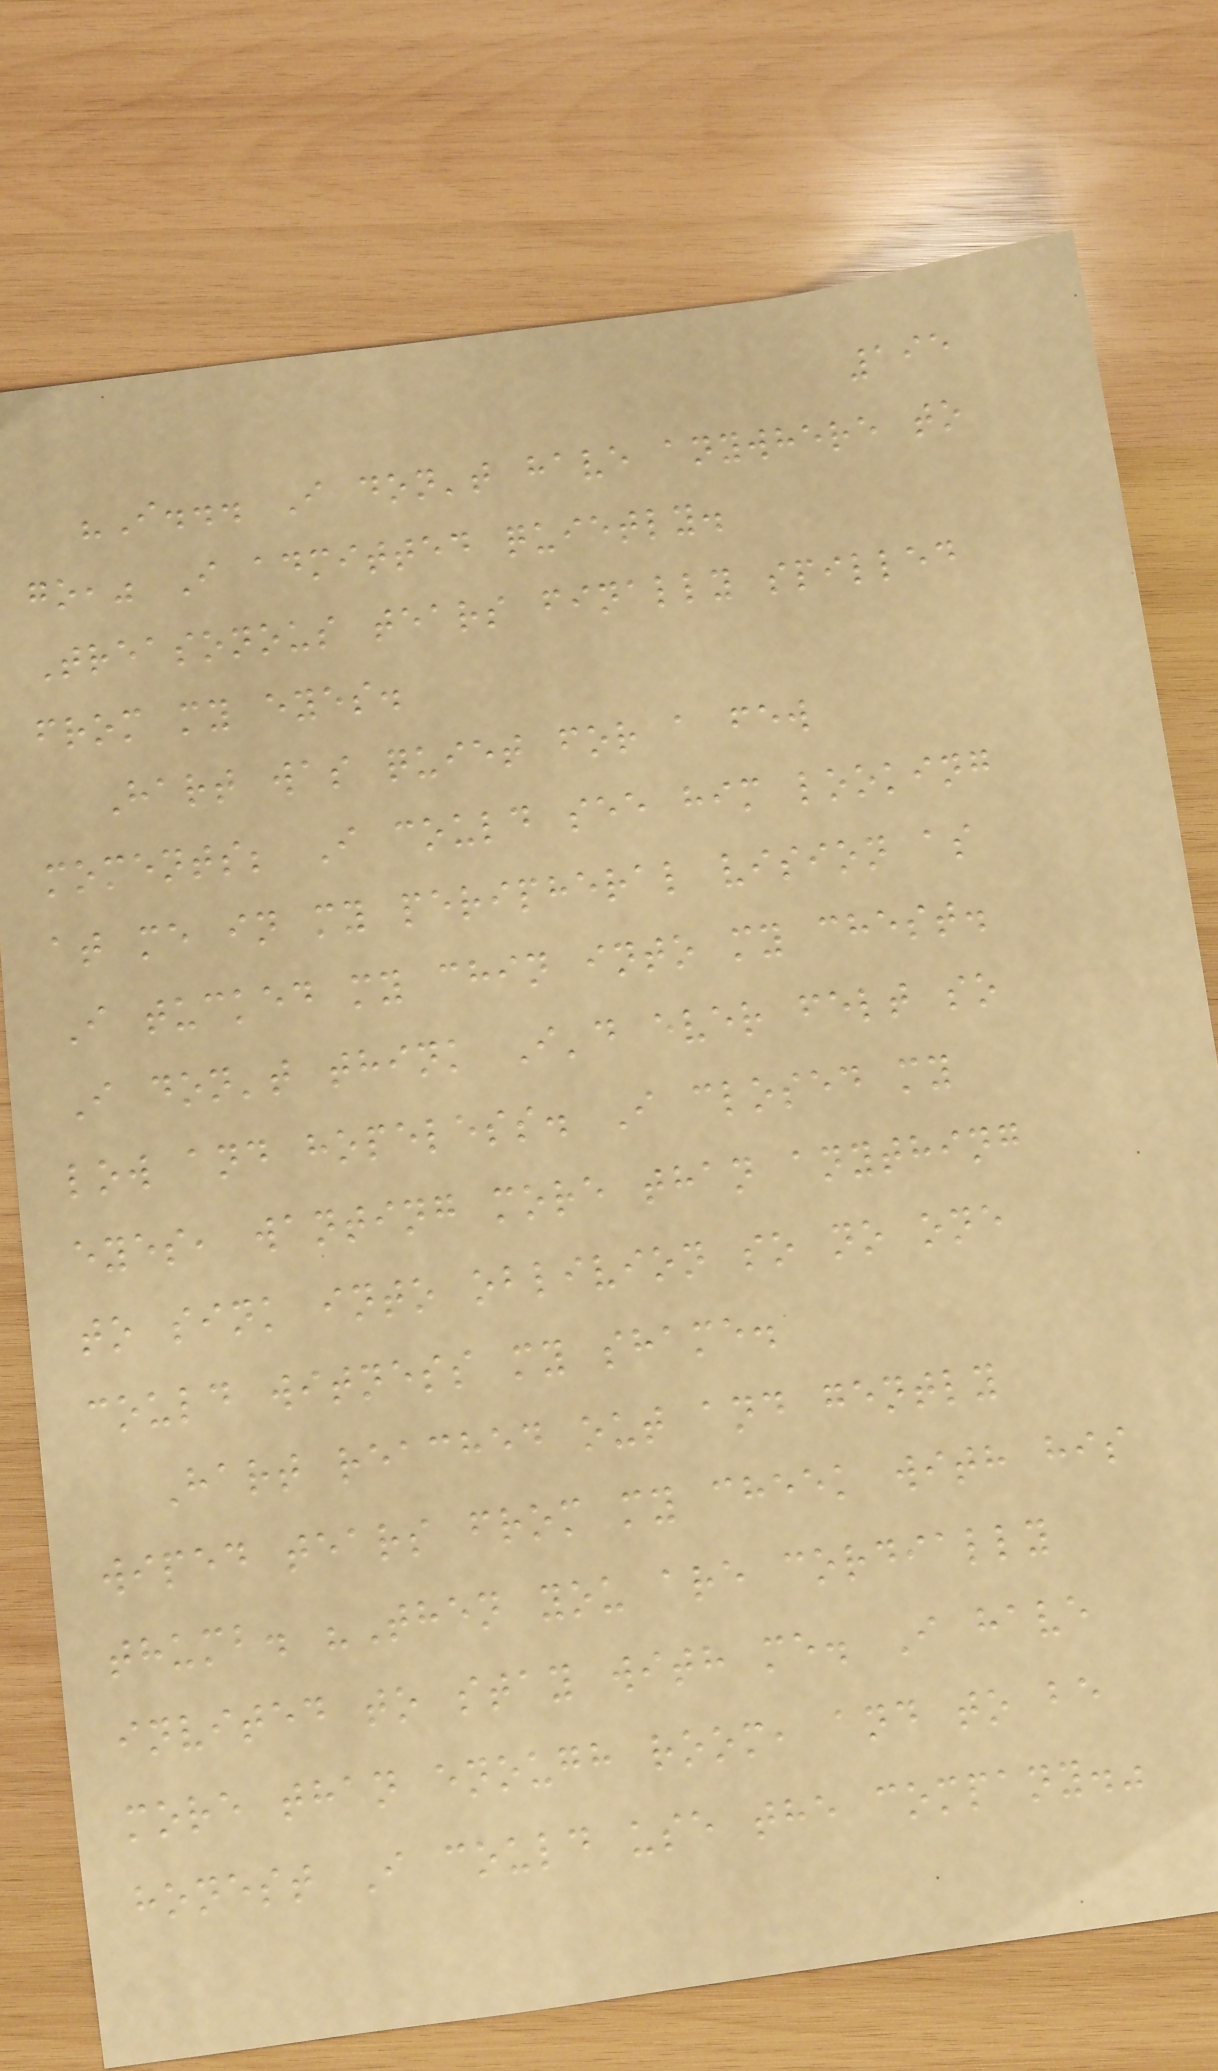195
"I... I don't have anywhere to
go," I admitted quietly.
Treasonous tears finally spilled
from my eyes.
Hart was quiet for a few
moments; I could see him looking
at me in my peripheral vision as
I tucked my chin into my chest.
I don't think I'd ever felt so
low and hopeless. I closed my
eyes, wanting more than anything
to sink into oblivion so no one
could witness my shame.
Hart reached out and gently
wiped tears from my cheek with his
thumb. "Then you are cordially
invited to stay with me. I have
more than enough room, and to be
honest I could use the company."
